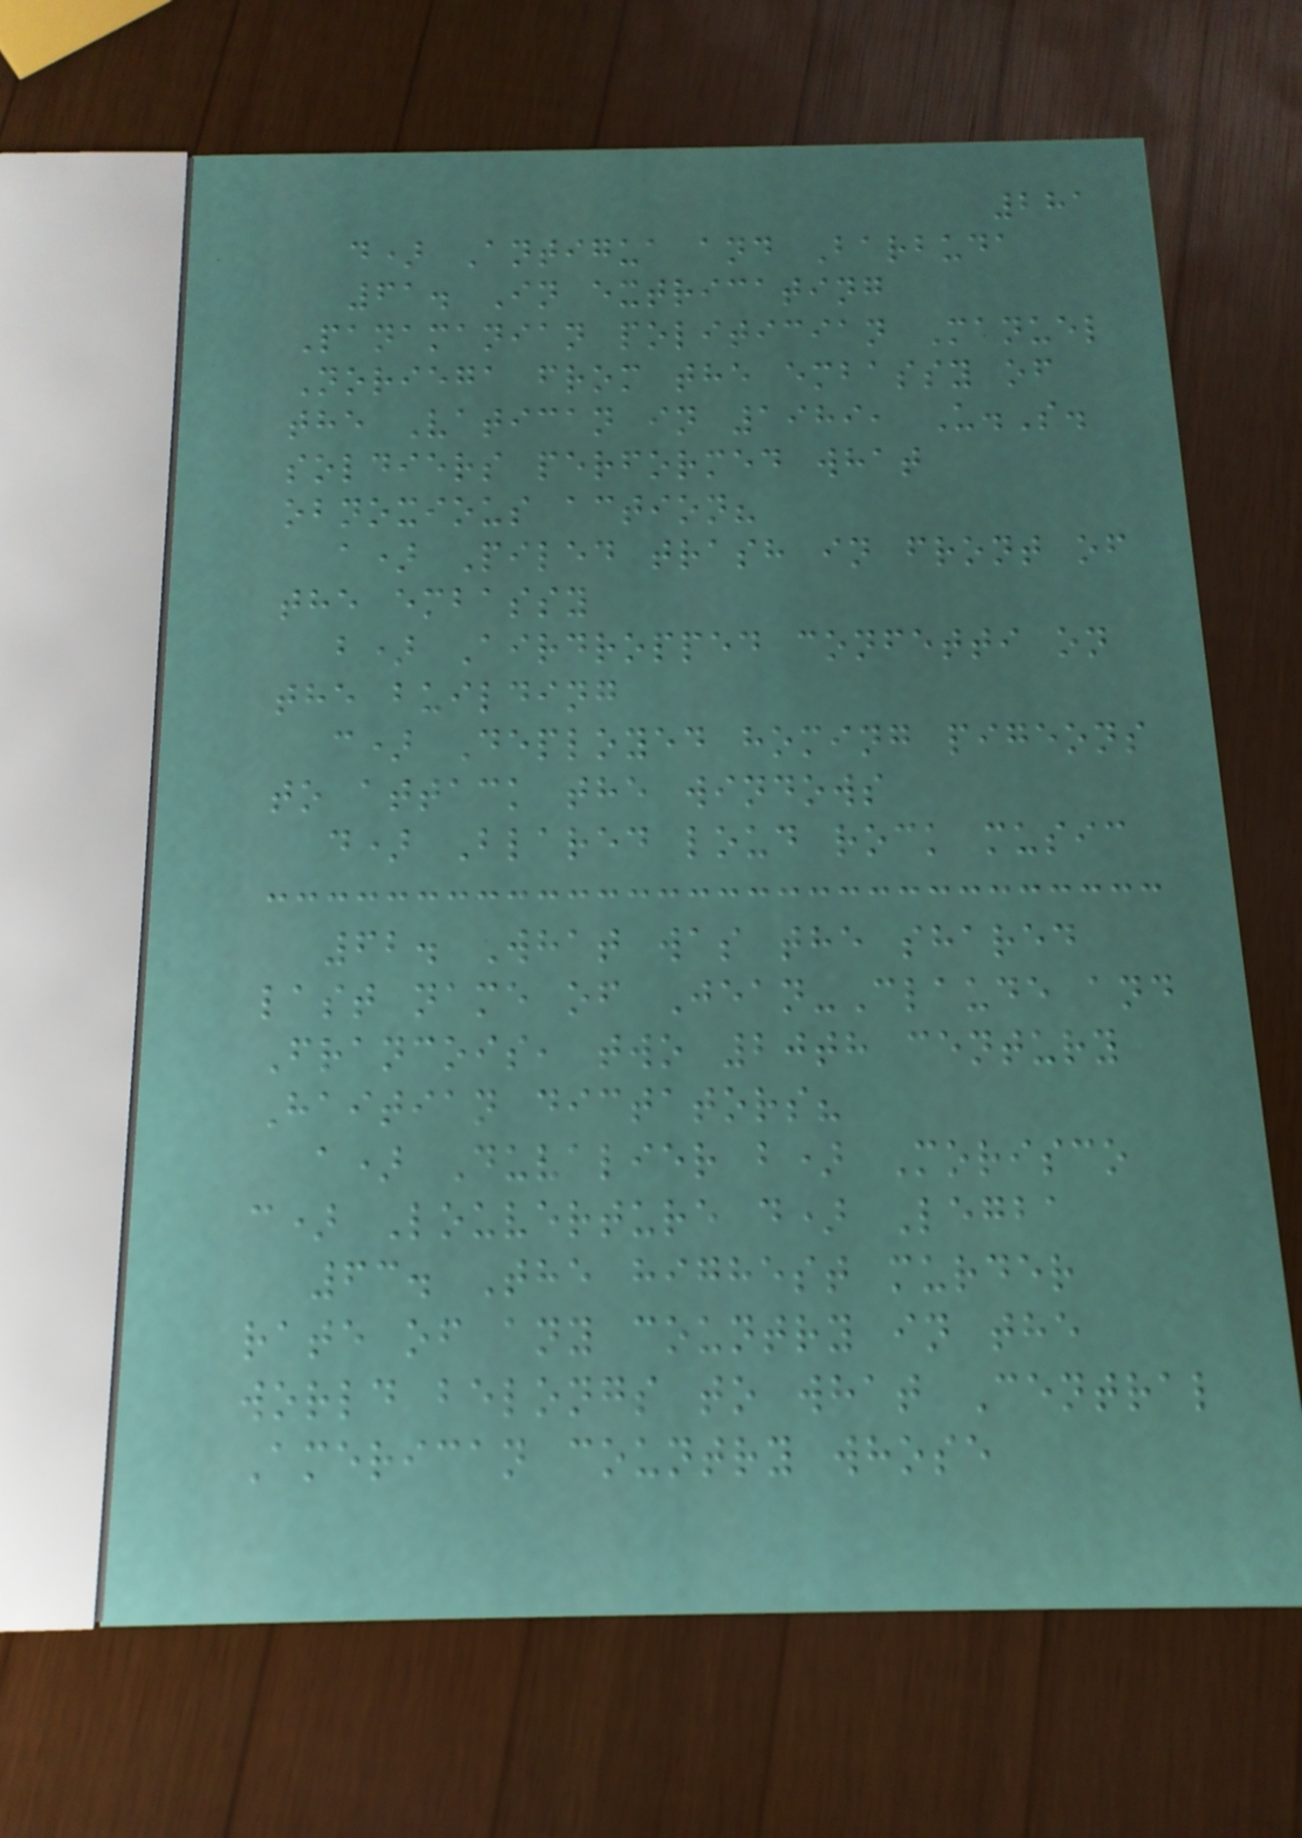281
d) Antigua and Barbuda
61. In extricating
Panamanian politician Manuel
Noriega from the embassy of
the Vatican in 1989, U.S.
soldiers performed what
obnoxious action?
a) Piled trash in front of
the embassy
b) Airdropped confetti on
the building
c) Deployed homing pigeons
to attack the windows
d) Blared loud rock music
62. What was the shared
last name of Jean-Claude and
Francois, two 20th century
Haitian dictators?
a) Duvalier b) Morisco
c) Louverture d) Legba
63. The highest murder
rate of any country in the
world belongs to what Central
American country whose
